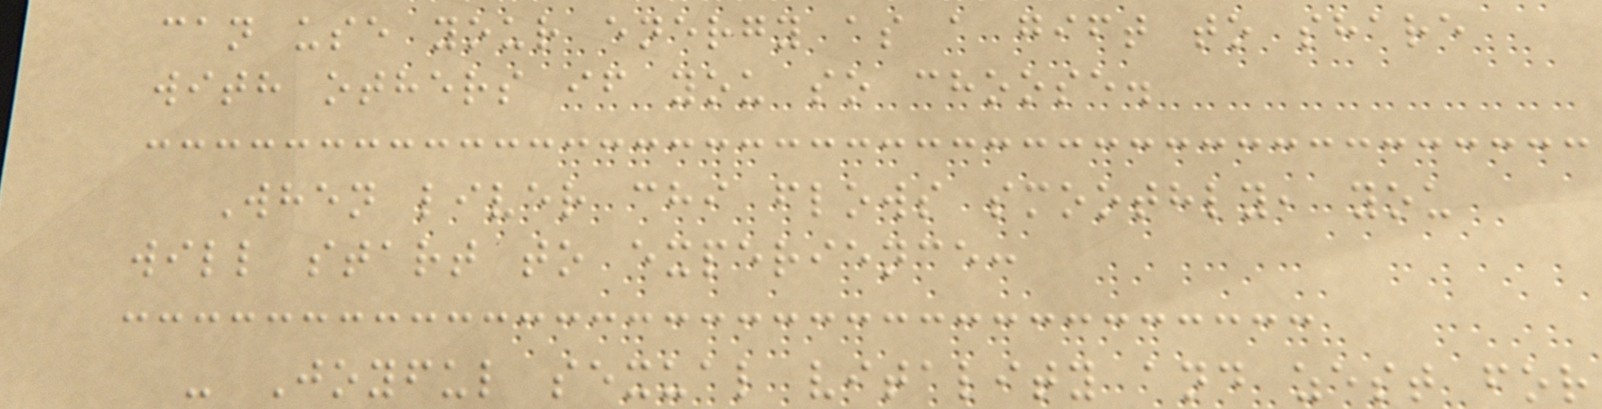can use your energy as a gift to share
with others if you so choose.
When liver chi flows smoothly, you
will start to experience:
- Joyful sexual vitality and zest for
